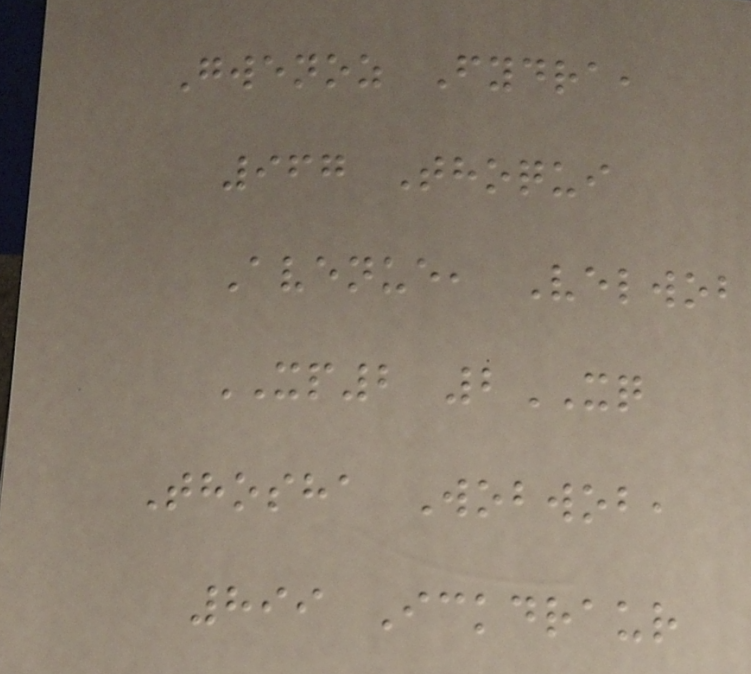Gwenoz Fydra,
967 Thoqui
Avenue, Velwob
XP2 2XQ
Thosha Wobwob,
899 Ickdraur
